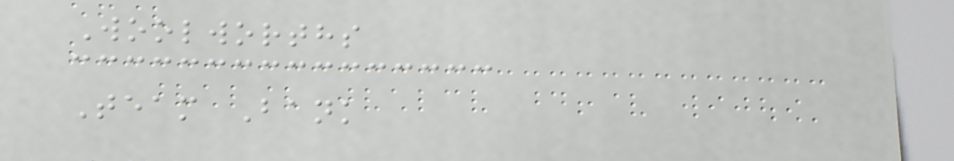Woolworths
Team Bank
